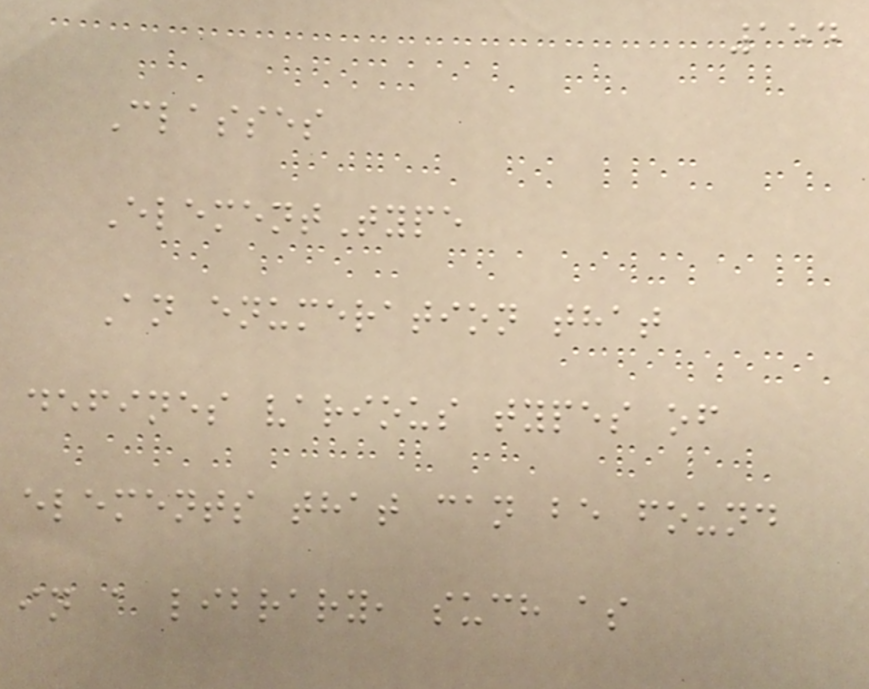154
Classes
ElementType
An enumeration that
defines various types of
elements that can be found
in a library, such as
